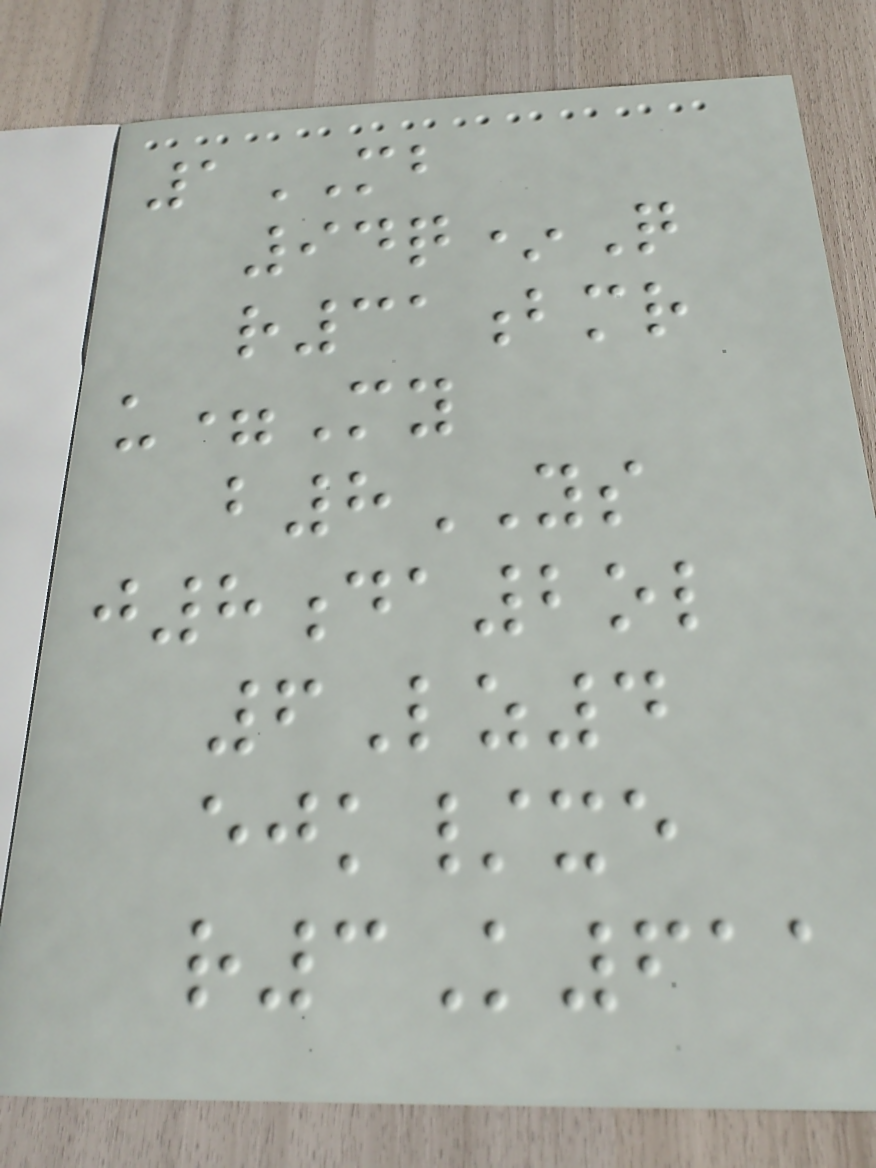1MB
94q*Q
r31bmr
u=My
b8YS
j8da2ol
6Lz4
ejk/xe
r3K611
